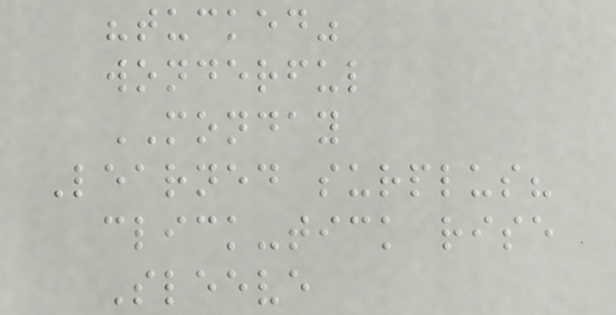"tucked"
wonderful
MONDAY
Learned surplus?
click-tick rise
Sleeve
